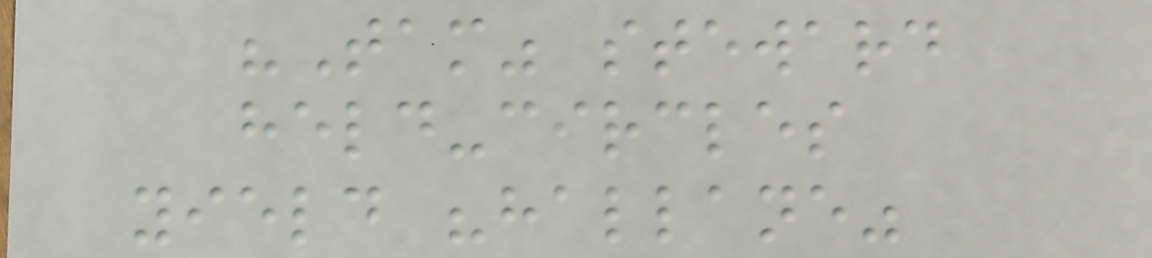"Tam" steward
held-circles
yield "hallane"
